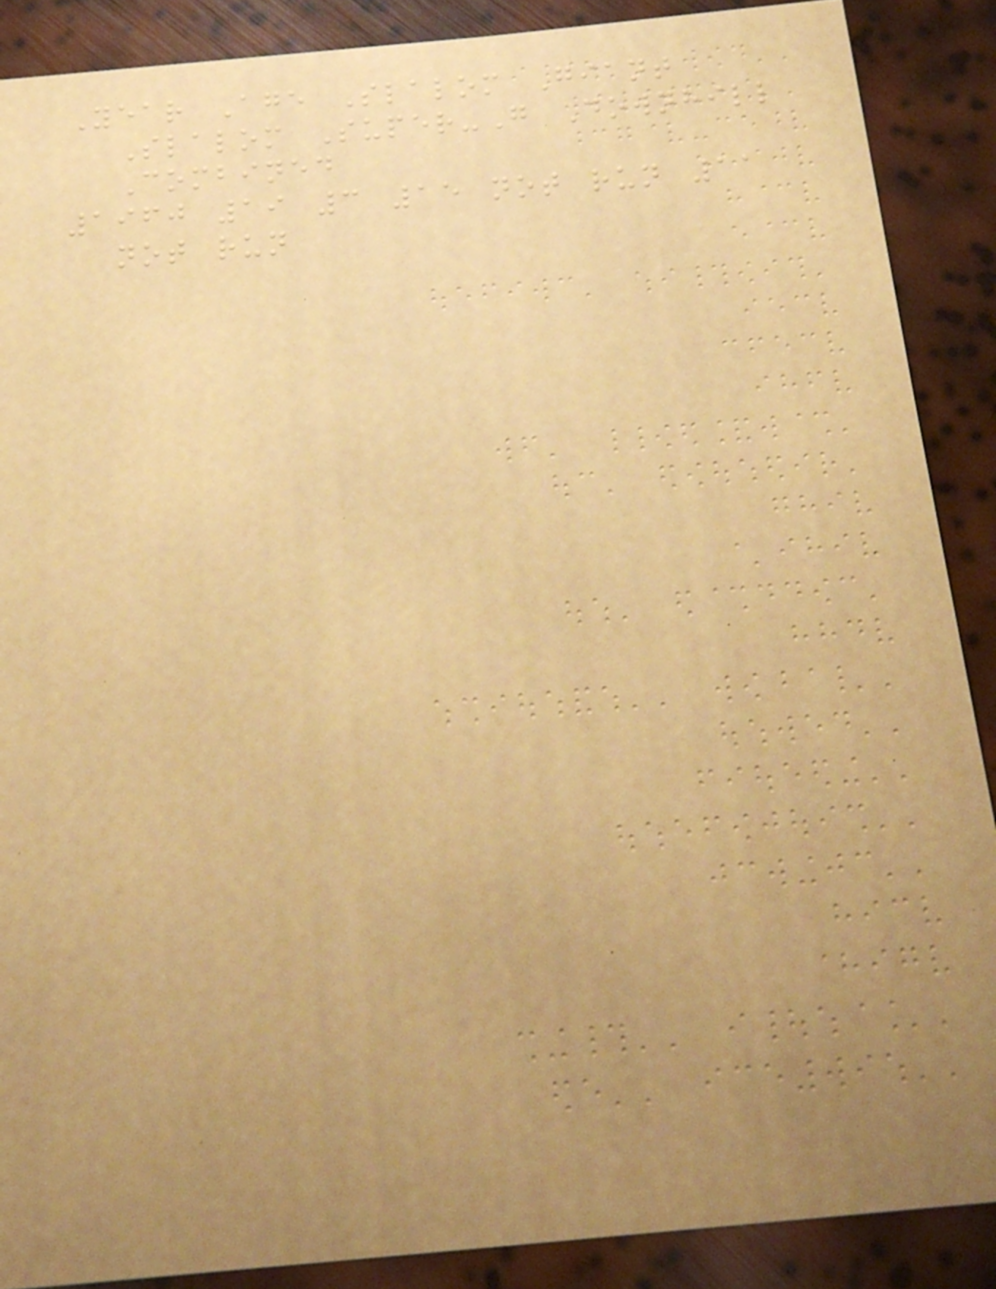Year Age Slalom Giant
Slalom Super-G Downhill
Combined
1960 19 3 15 not run 11
not run
